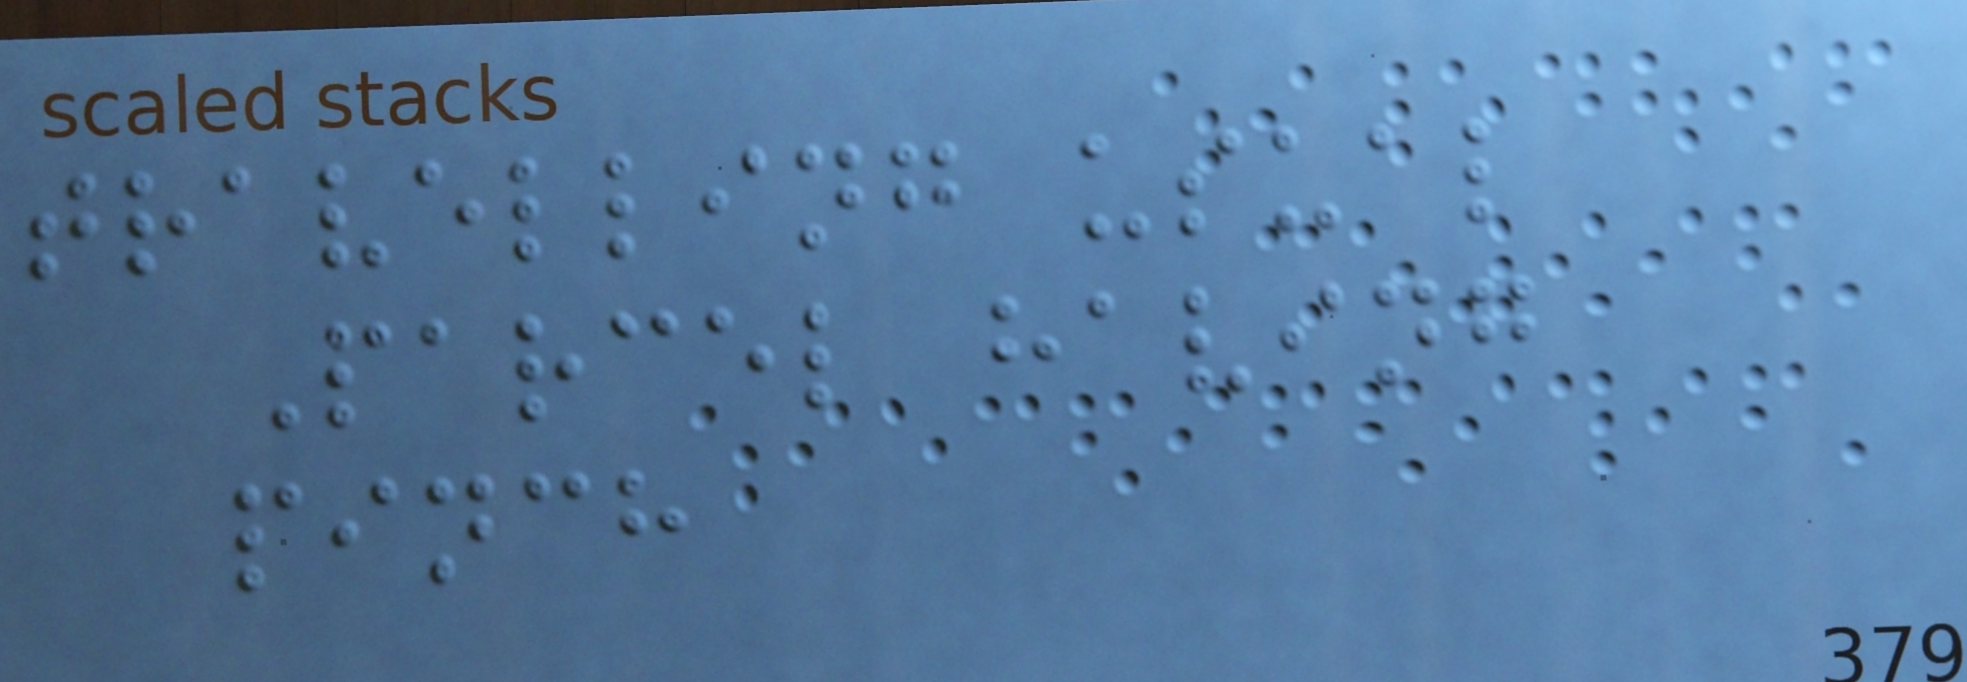travelling usual
Parcel having
pinch
